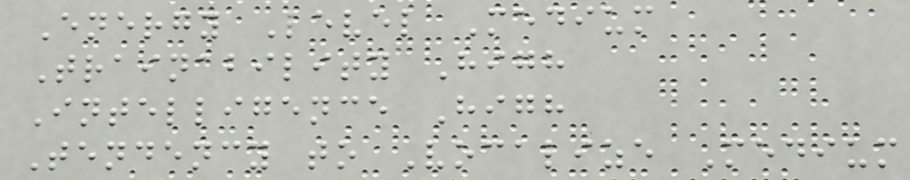Energy Level Medium
Trainability High
Intelligence High
Tendency to Vocalize Medium
